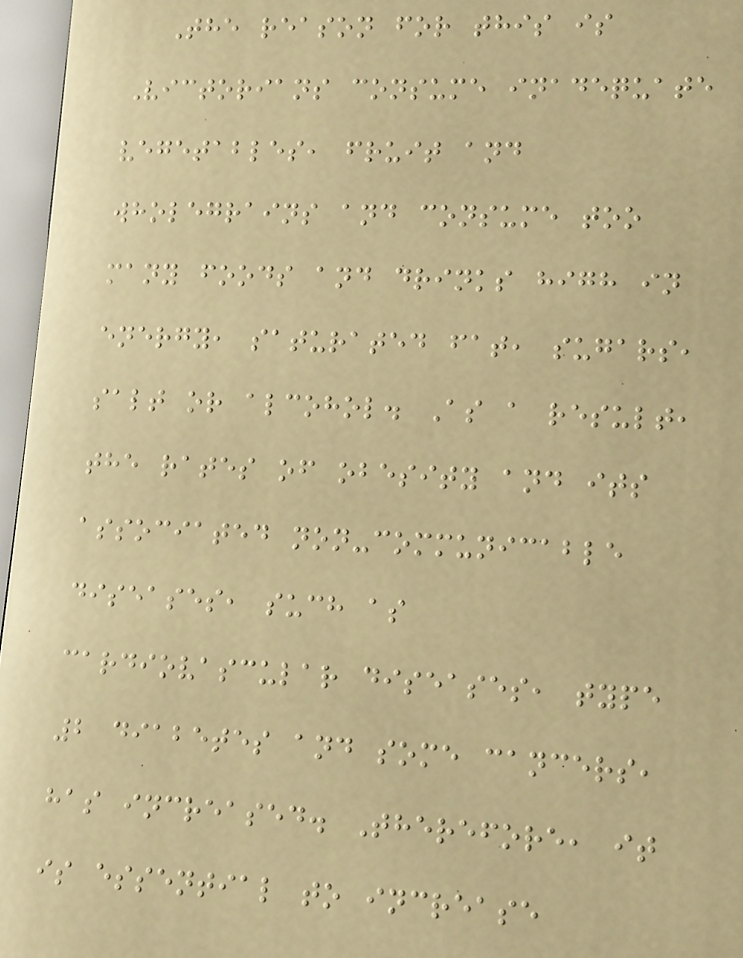The reason for this is
Victorians consume inadequate
vegetables, fruit and
wholegrains and consume too
many foods and drinks high in
energy, saturated fat, sugars,
salt or alcohol. As a result,
the rates of obesity and its
associated non-communicable
diseases, such as
cardiovascular diseases, type
2 diabetes and some cancers,
has increased. Therefore, it
is essential to increase
